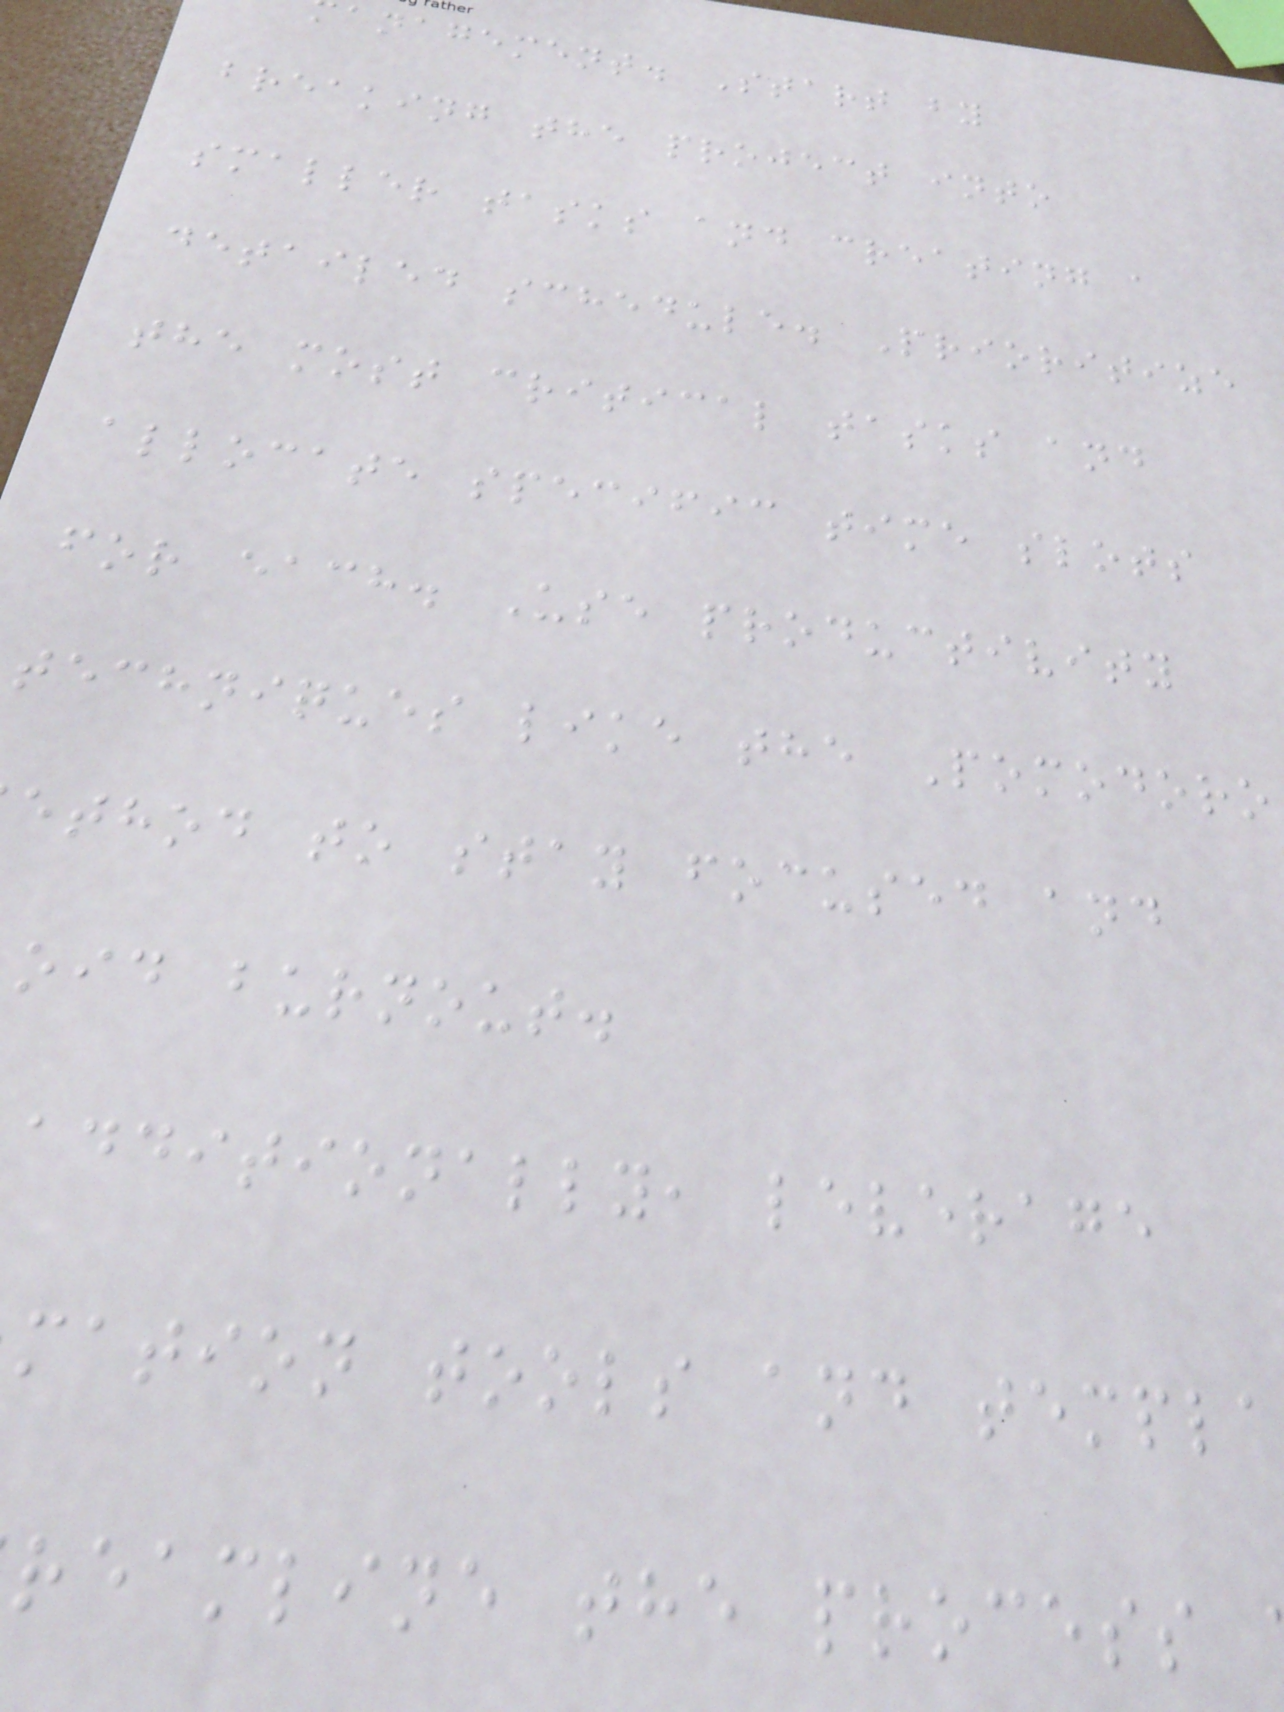anagement. Start by
breaking the project into
smaller tasks and creating a
detailed schedule. Prioritize
the most critical tasks and
allocate specific time slots
for each. Use productivity
techniques like the Pomodoro
ethod to stay focused and
oid burnout.
additionally, leverage
mation tools and templa
reamline the process
